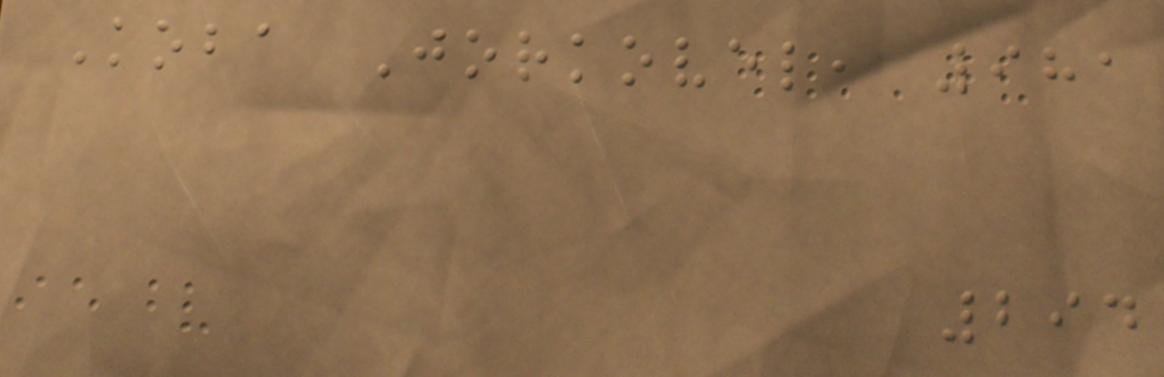Koba Jorkovel, 981
294
